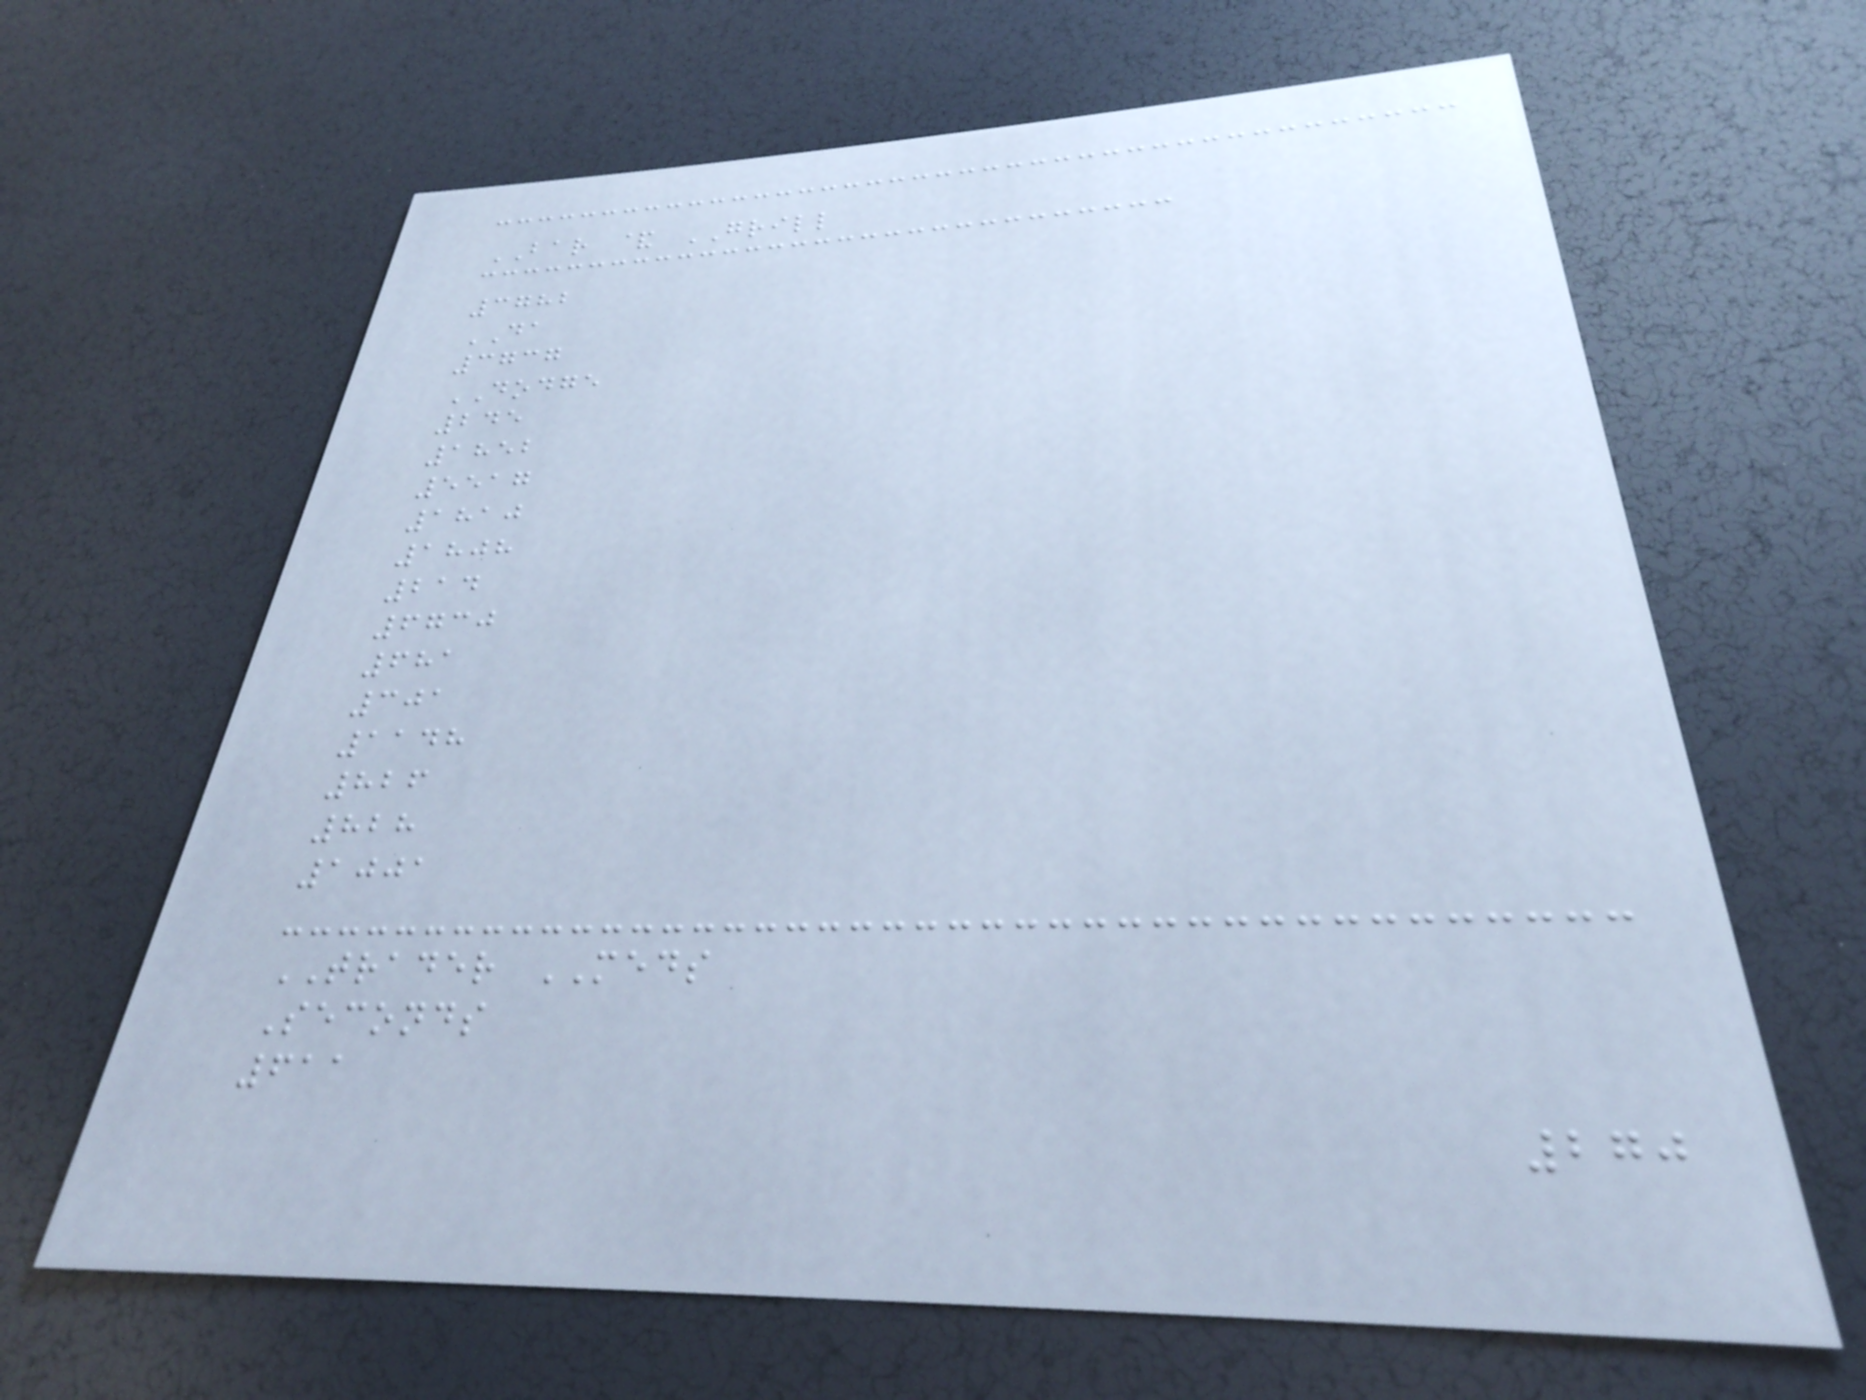BAR & GRILL
3782
DA
3737
DODGE
245
1852
5517
1810
1808
214
6730
681
301
1148
826
828
1001
TRADER MEDS
Seconds
611
270
